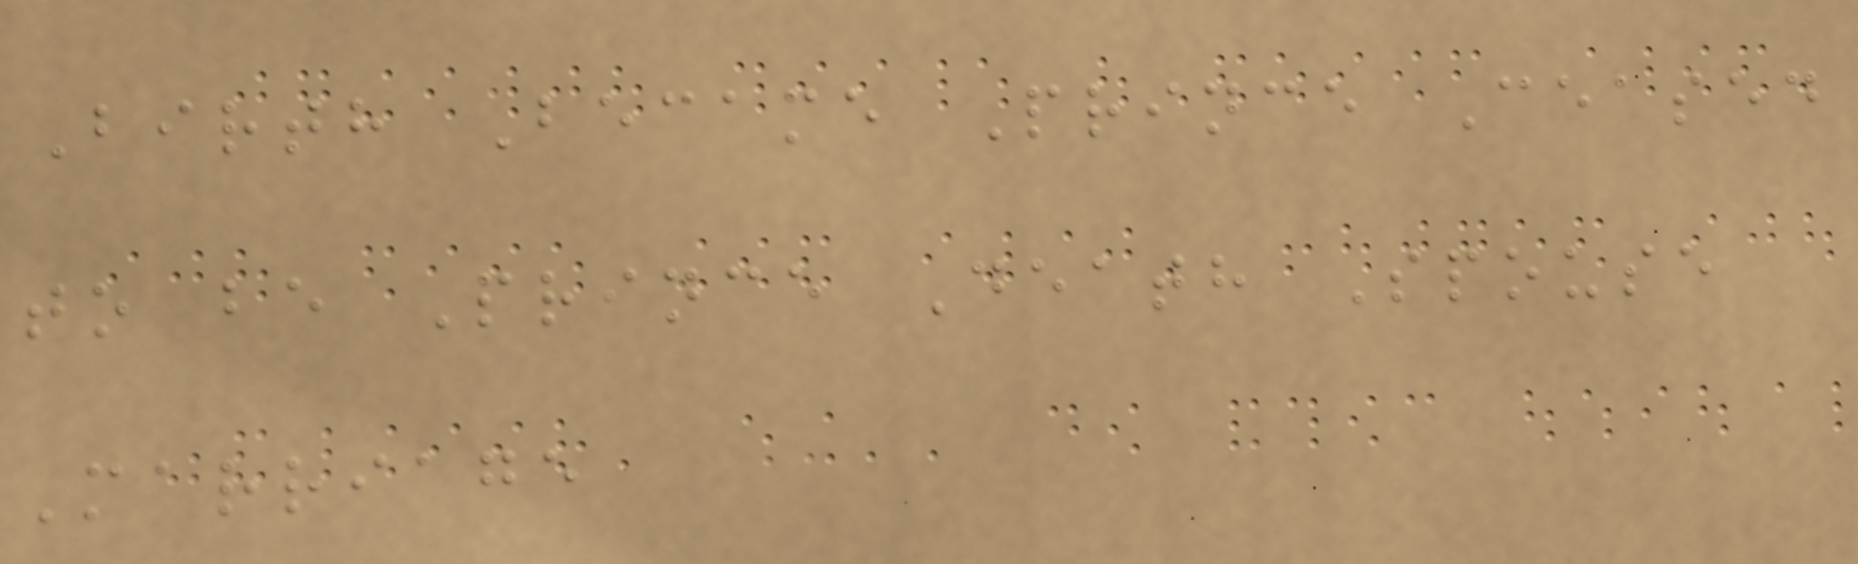Birth Became Prince Ceased
to be Prince Death Spouse
Marriage
